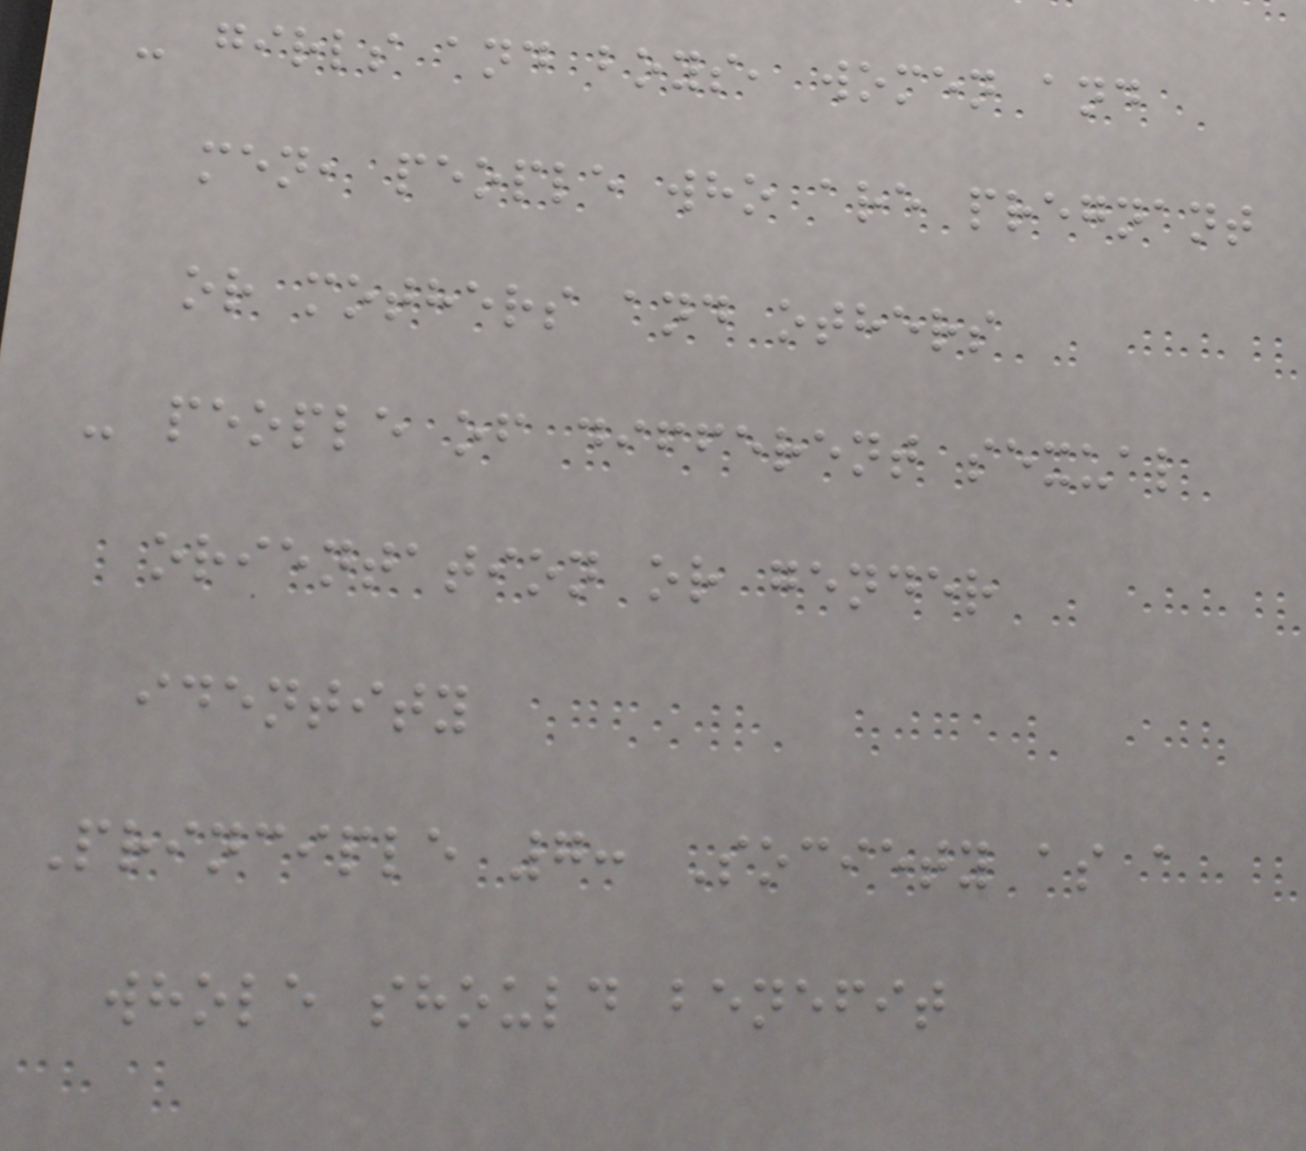- girls and boys, women and
men, people who are pregnant
or mothers and others
- people of different sexual
orientation or gender
identity
Principle 7: Society as a
whole should benefit
